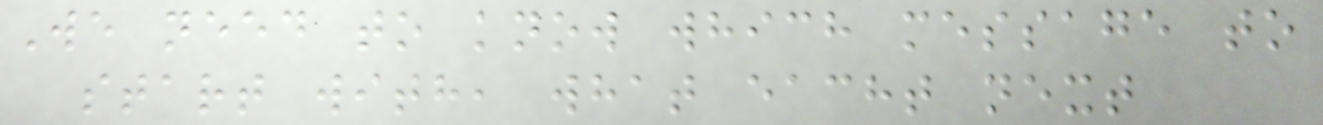We need to know which message to
start with, what eacht next
